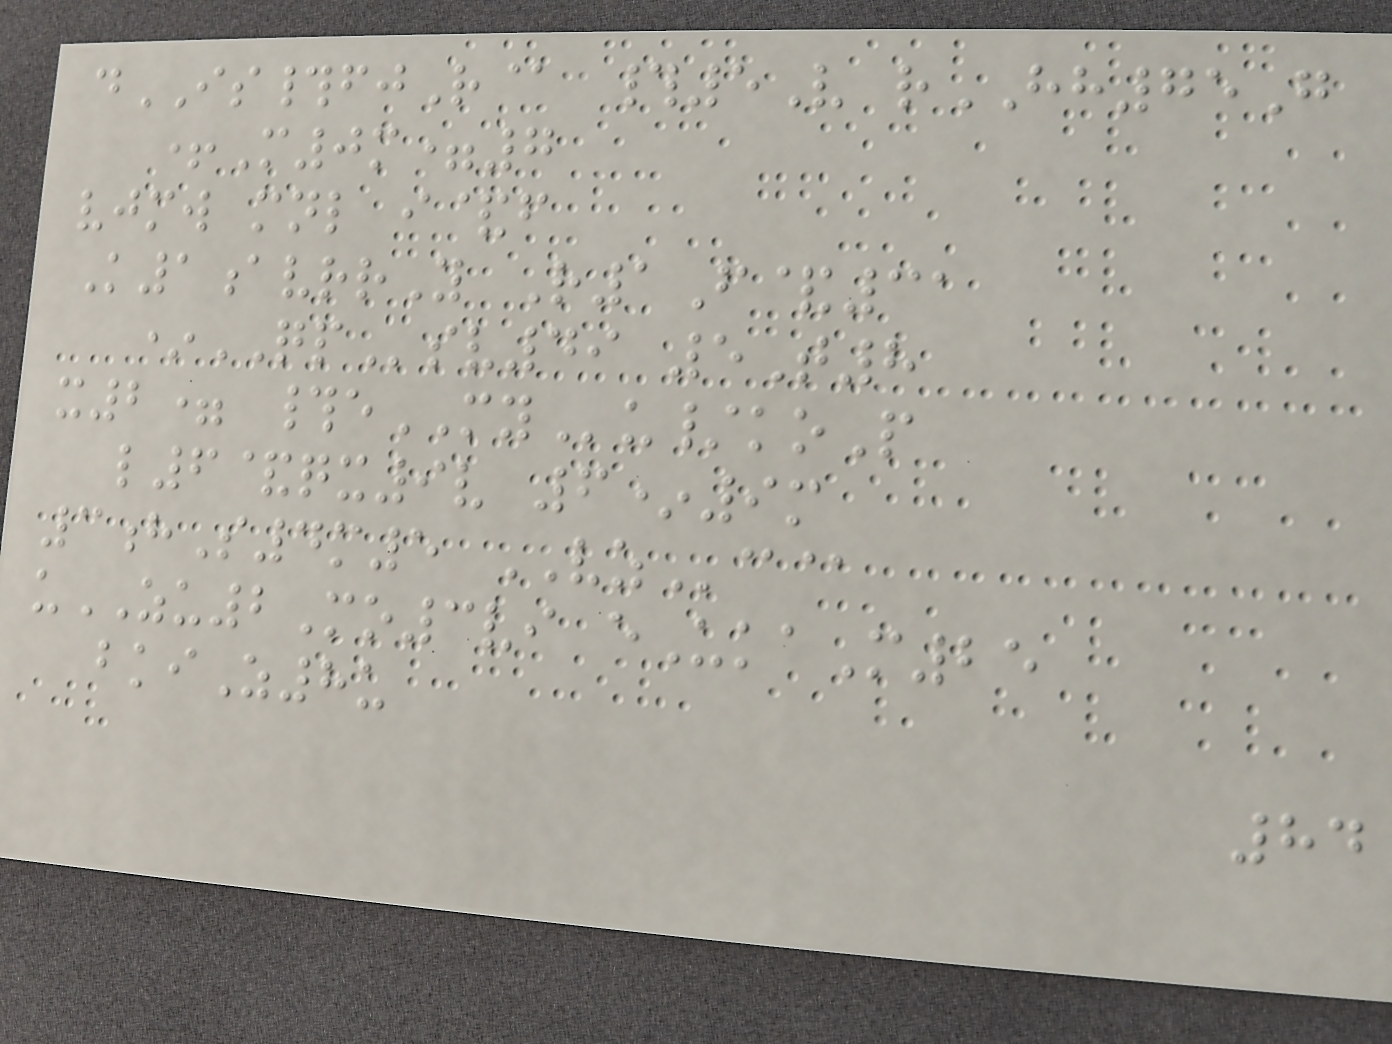dIS#fjR@ #5V rHH75G
+M0m=7
vjmw mnl i&f
K1avrrY R1F&31
*QPsv49 5T8
x2= #eMYu/koP
l6&qx9v 6*9m
3hS4m5 VZc@
uZU2Mo3vi eUkaM25
bkiZ8u
84
